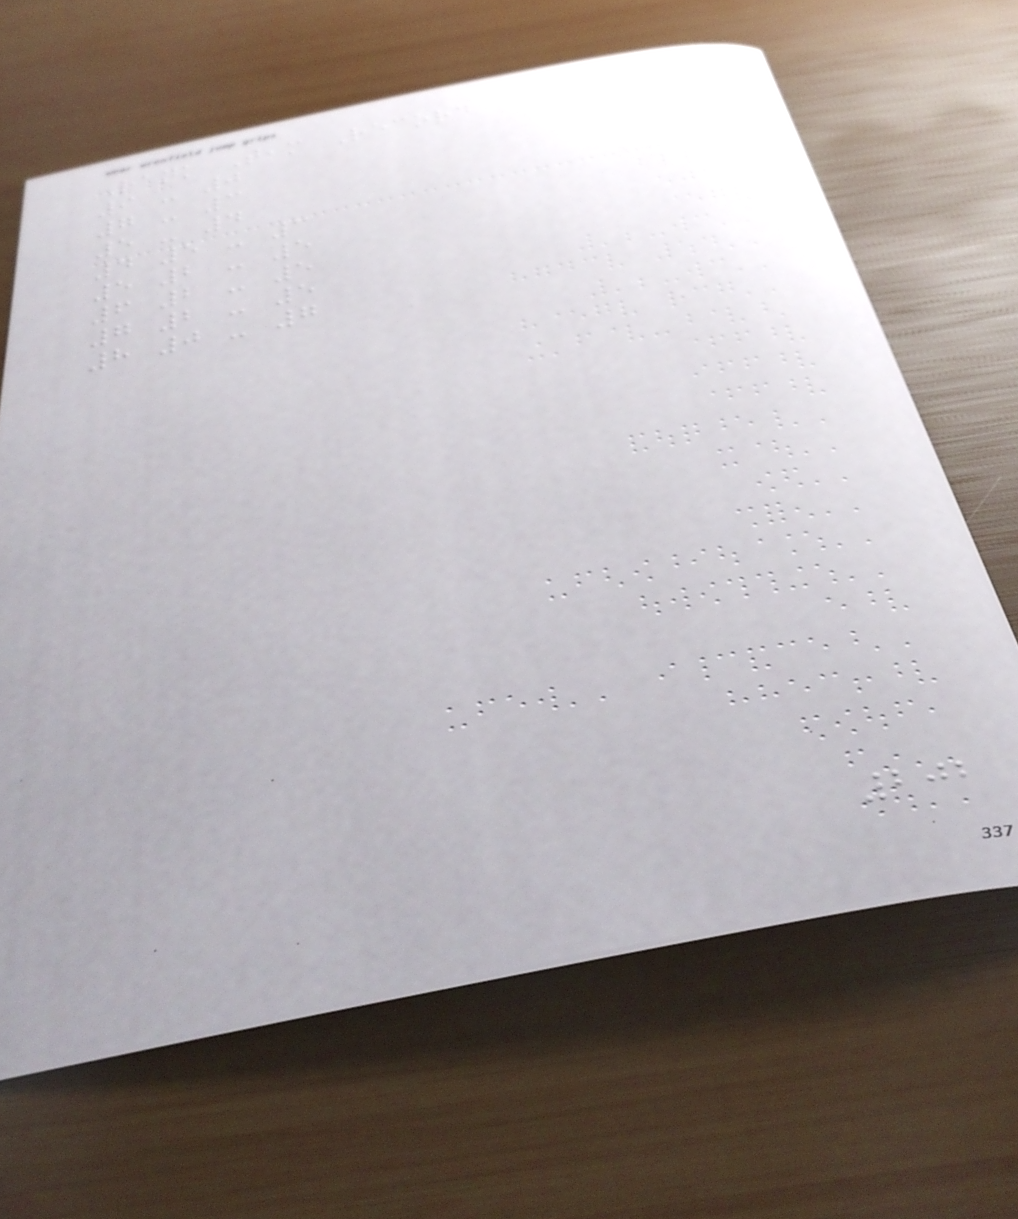Rank Team Record
9 - 0
7 - 3
5 - 4
4 5 - 3
5 2 - 5
6 2 - 5
7 2 - 5
8 0 - 7
202
